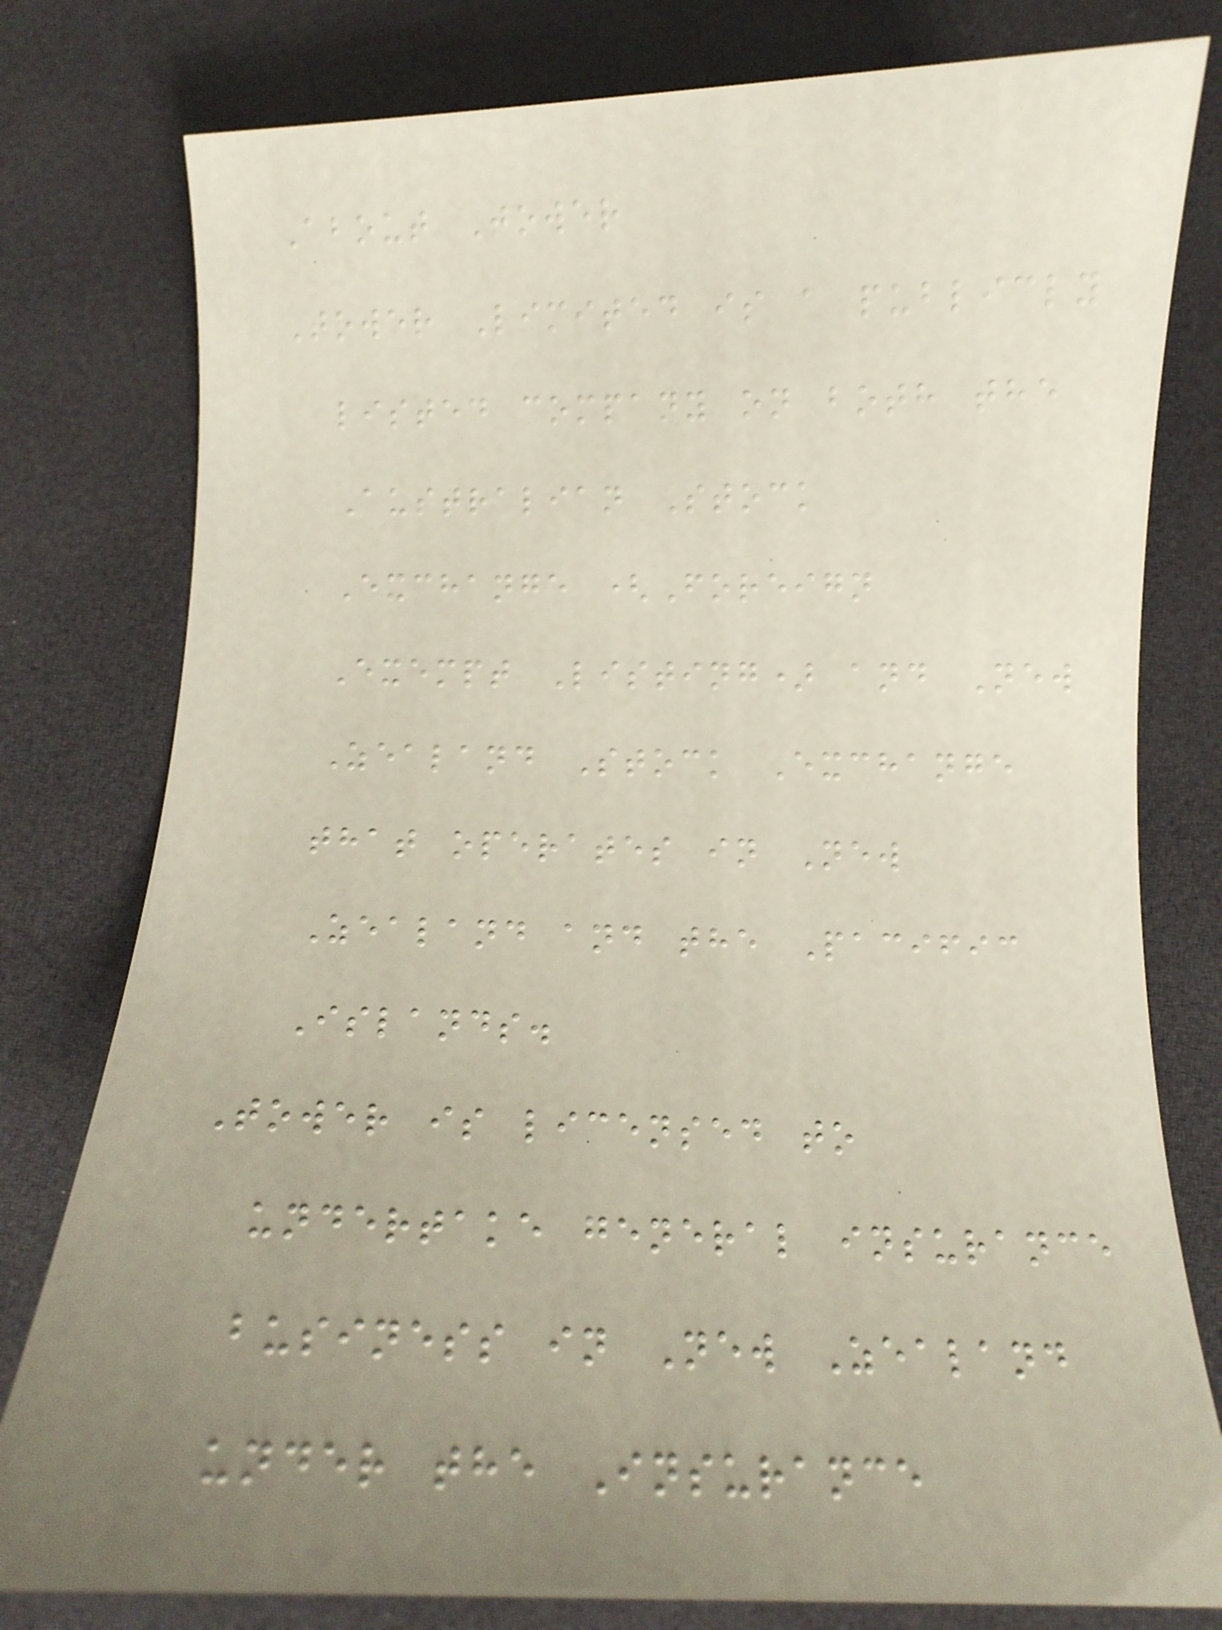About Tower
Tower Limited is a publicly
listed company on both the
Australian Stock
Exchange (Foreign
Exempt Listing) and New
Zealand Stock Exchange
that operates in New
Zealand and the Pacific
Islands.
Tower is licensed to
undertake general insurance
business in New Zealand
under the Insurance
